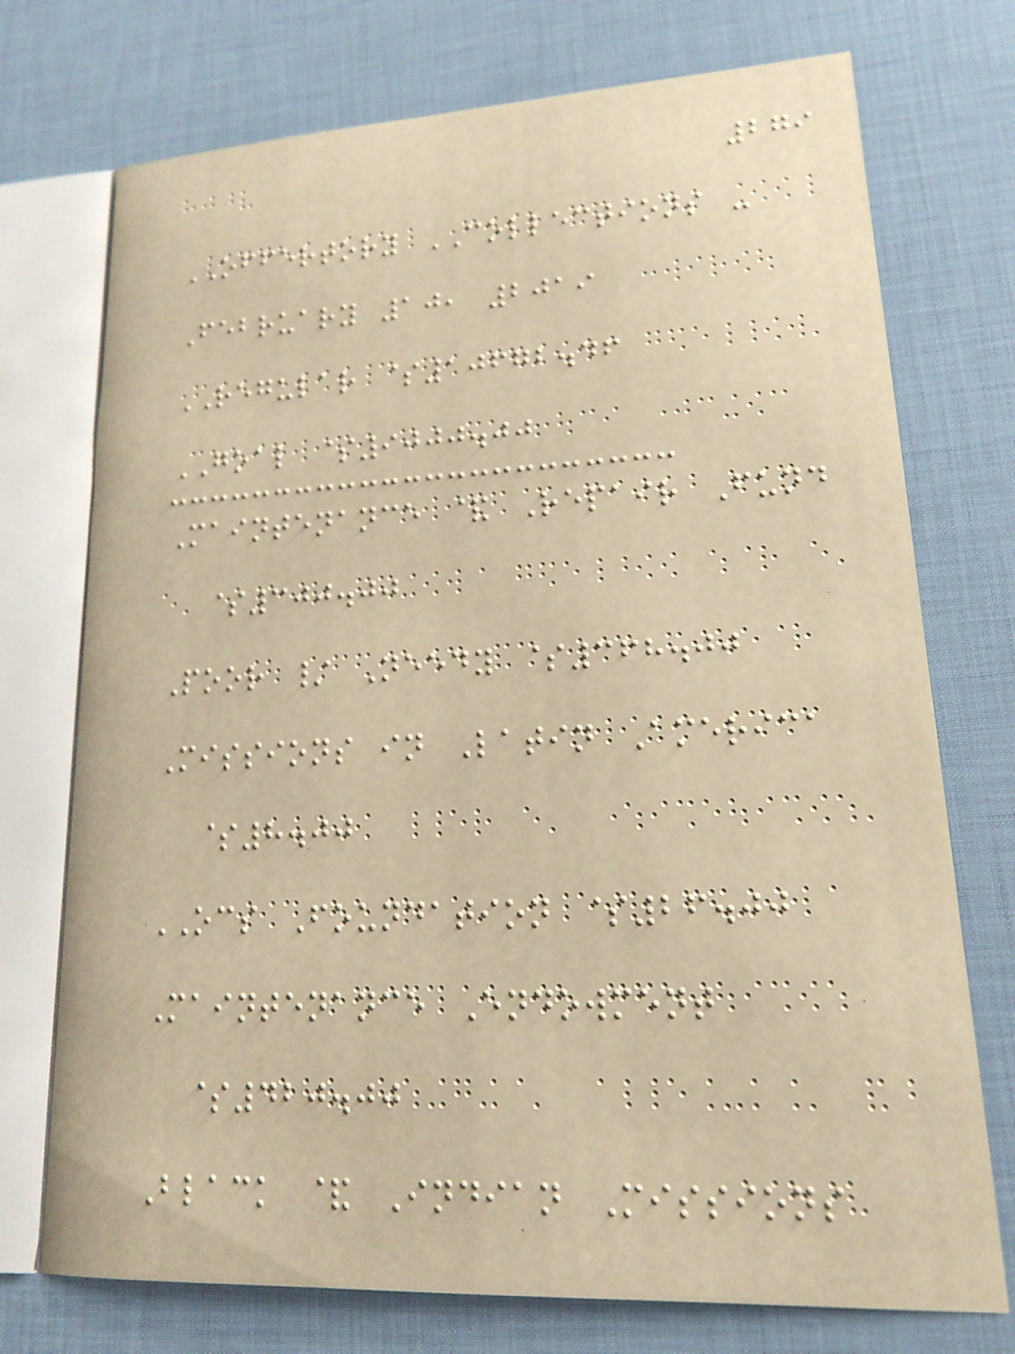279
OFFERTORY COLLECTIONS -
February 10, 2019
REGULAR $10672.46
GOAL $9000.00
Maintenance & Repair Fund
$300.00
Poor / Needy $368.00
Missions in Latin America
$8.00
OCS Foundation $26.00
Maintenance Endowment
$420.00
Black & Indian Missions
